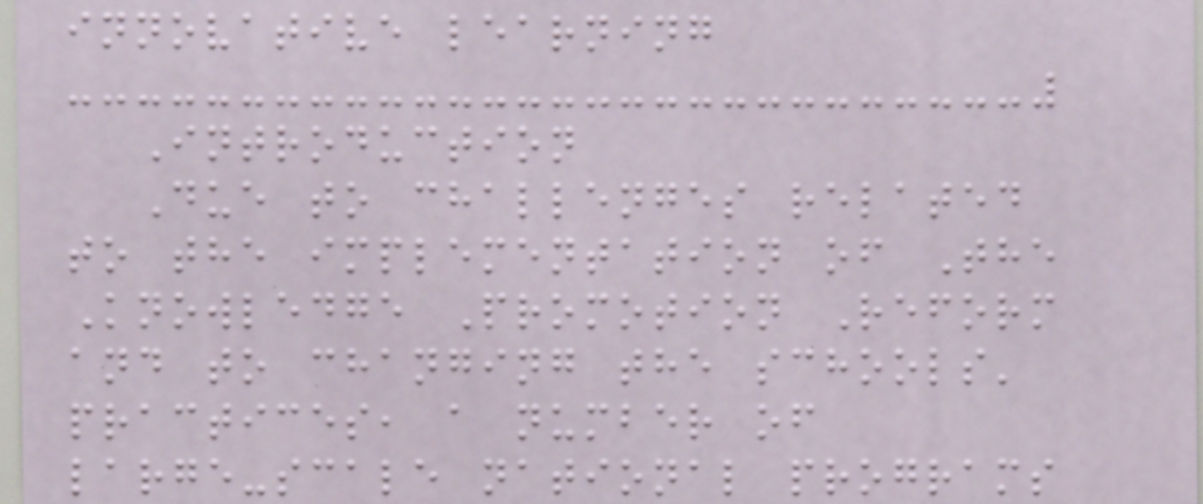innovative learning
Introduction
Due to challenges related
to the implementation of The
Knowledge Promotion Reform
and to changing the schools'
practices, a number of
large-scale national programs
